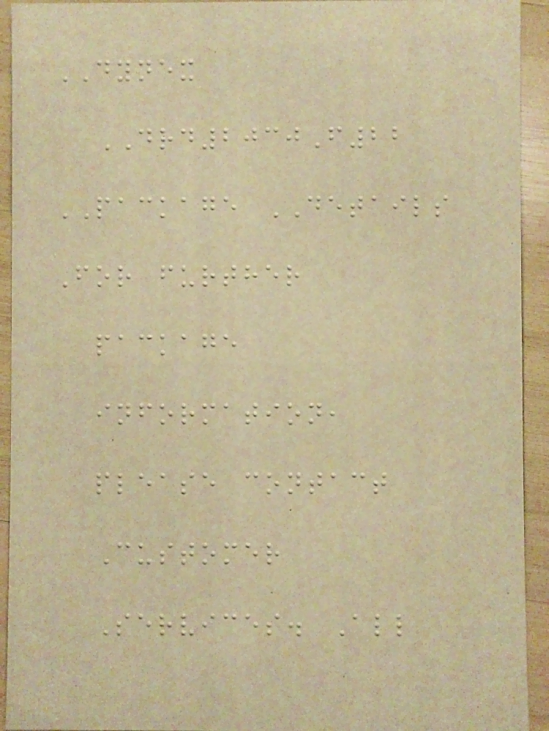DYNEX
DRD2030F22
PACKAGE DETAILS
For further
package
information,
please contact
Customer
Services. All
